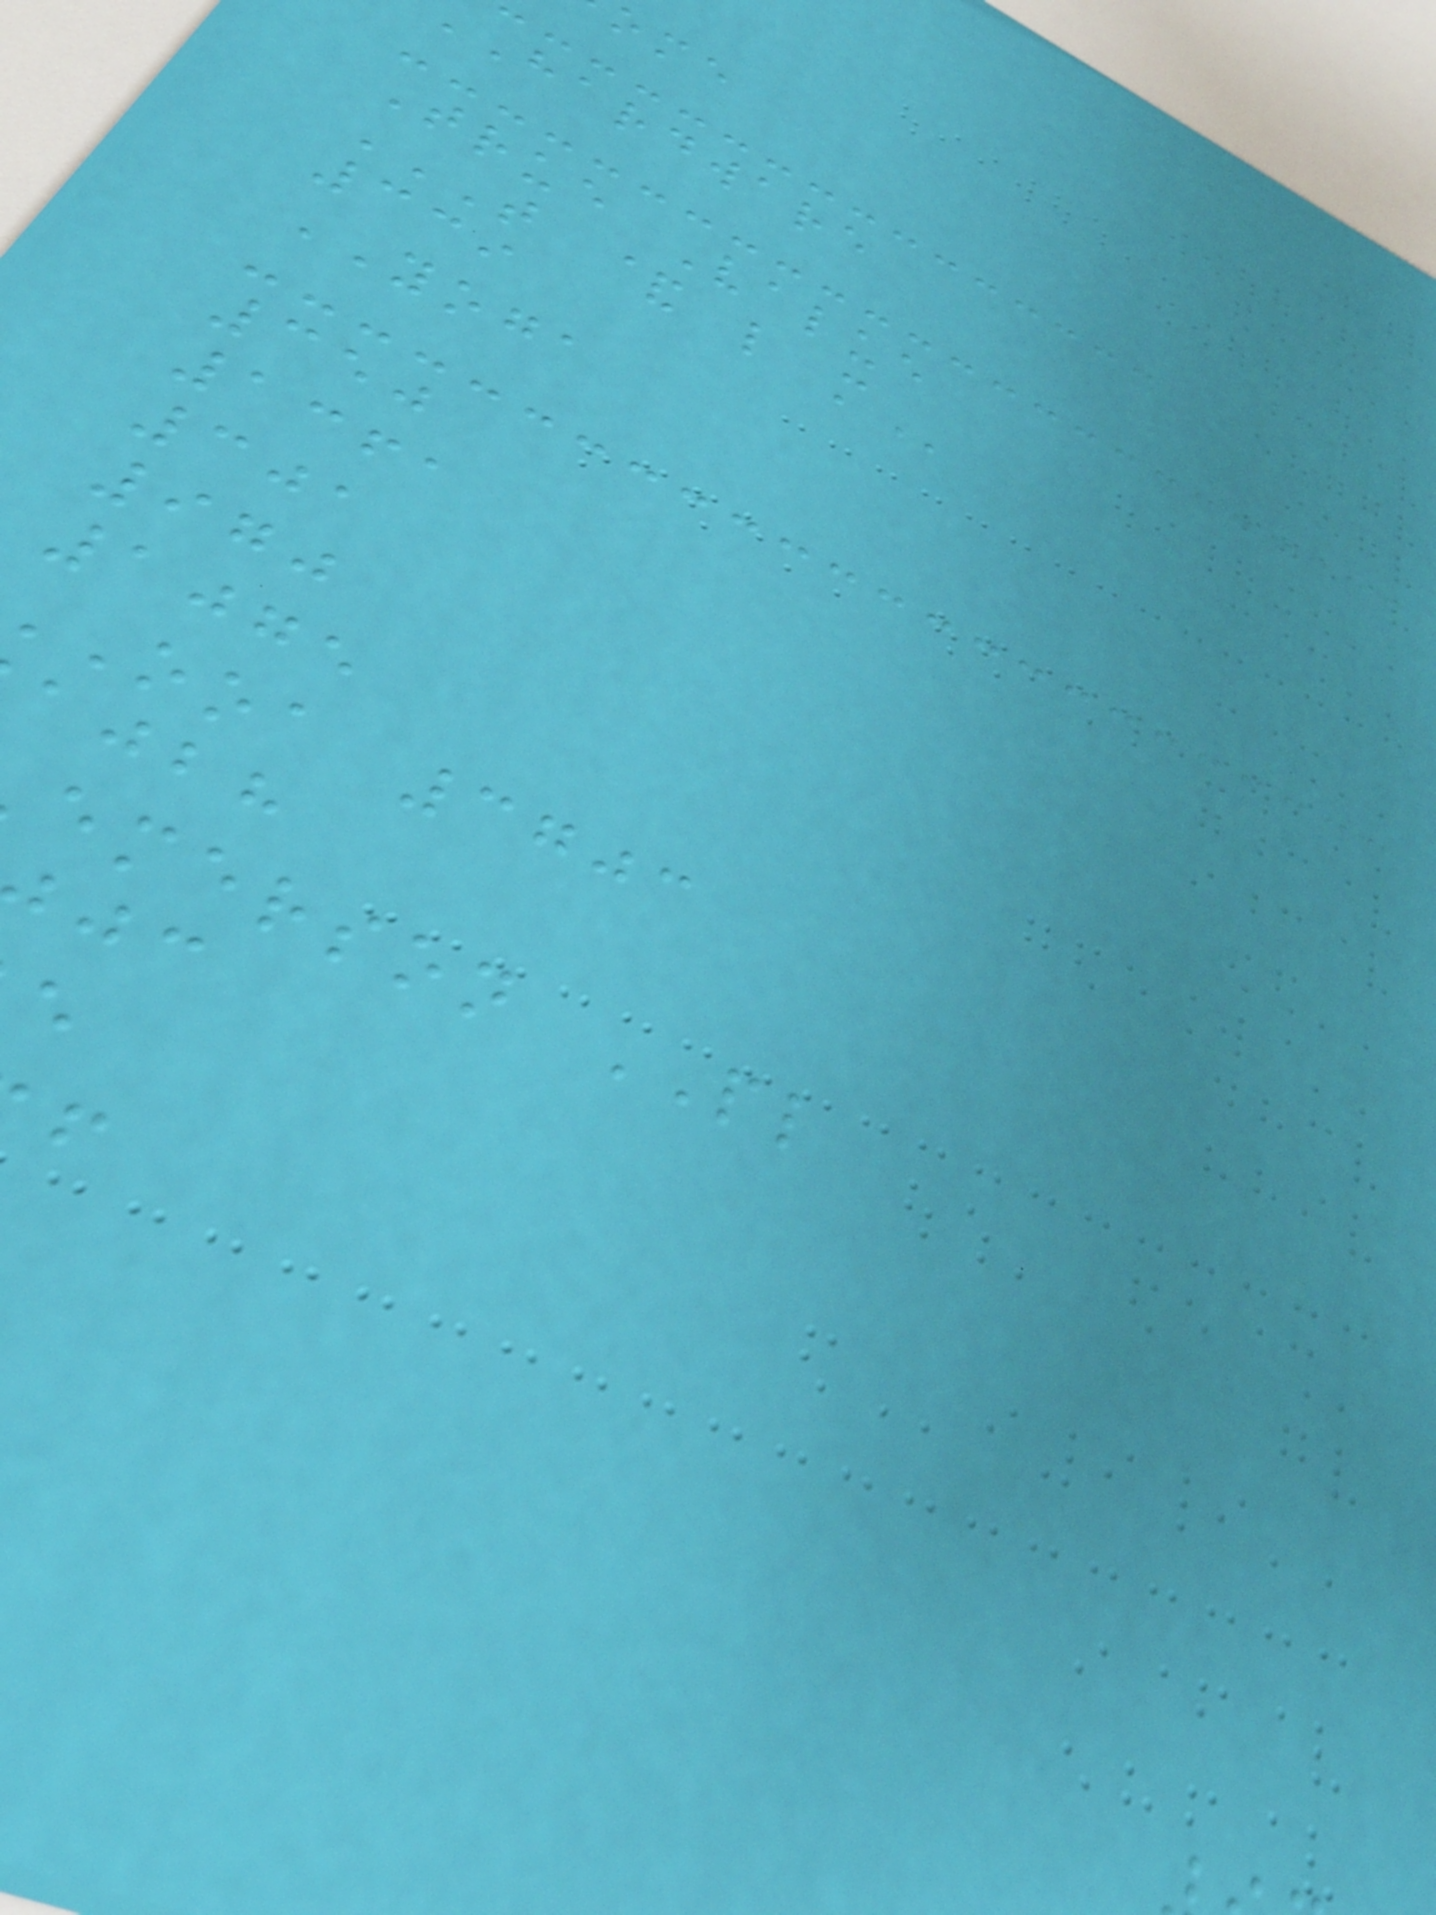hardware
True Value
T & L M
339
YOGA
350
1361
301
970
1075
ooa 3703
ajbh
emerson PL
